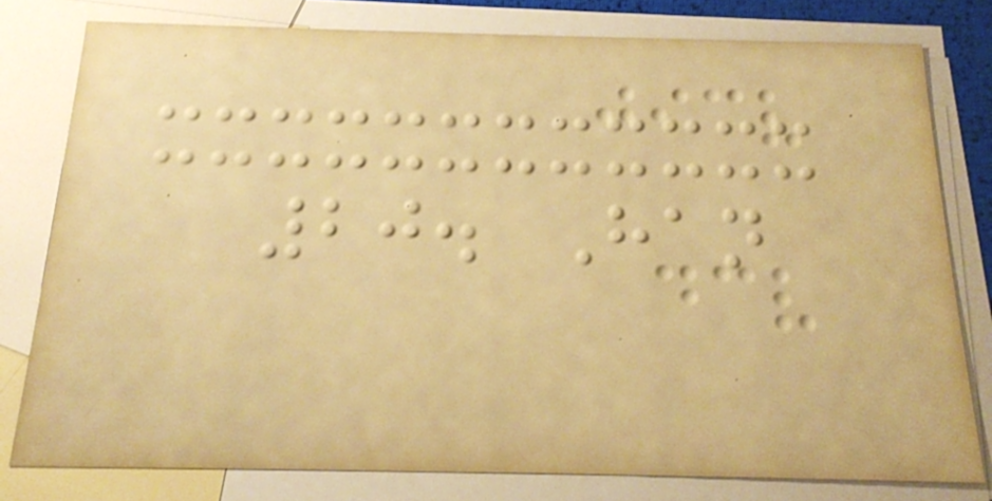20. Han
